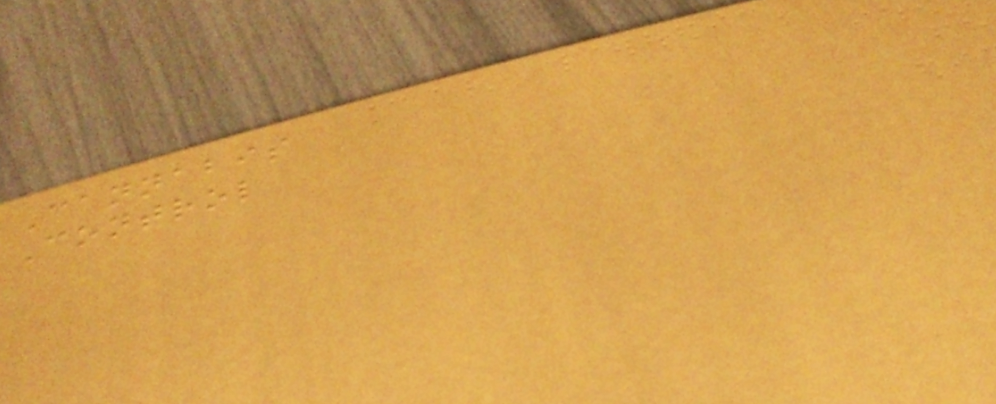Cannabis
Control
